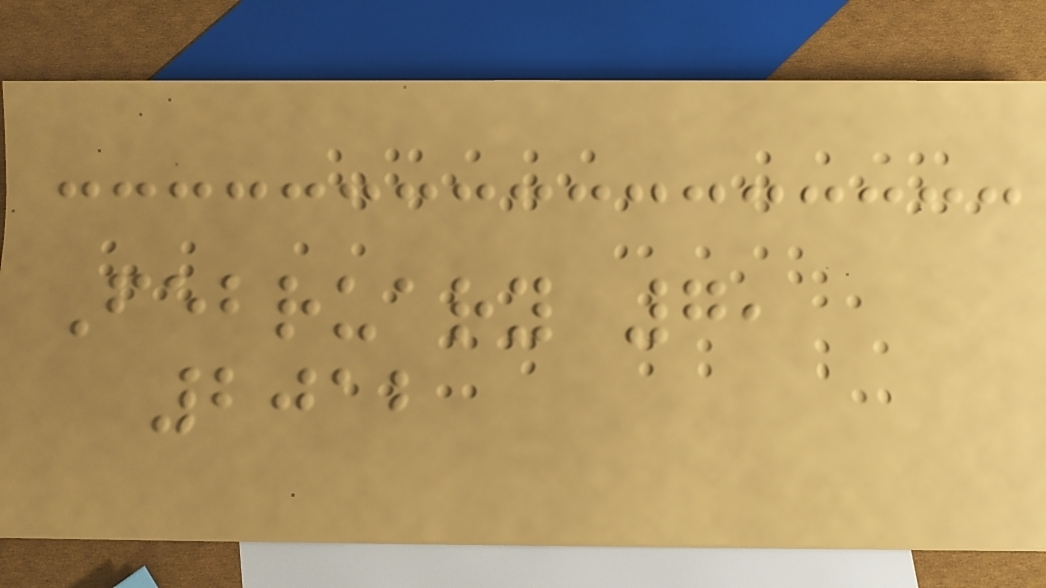February 7,
2012
